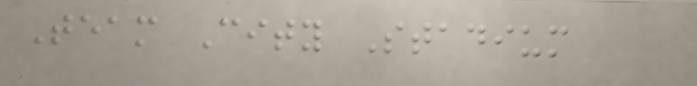Team City Stadium
